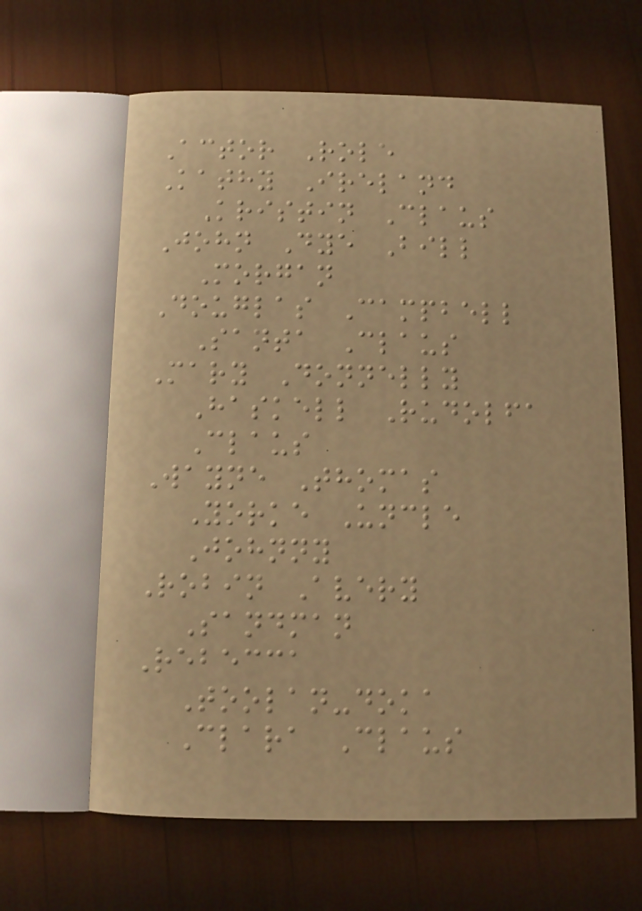Actor Role
Kathy Ireland
Kristin Claus
John Dye Bill
Morgan
Douglas Campbell
Santa Claus
Mary Donnelly
Haskell Rudolfa
Claus
Wayne Thomas
Yorke Uncle
Johnny
Robin Avery
Sandman
Rebecca
Toolan-doka
Clara Claus
